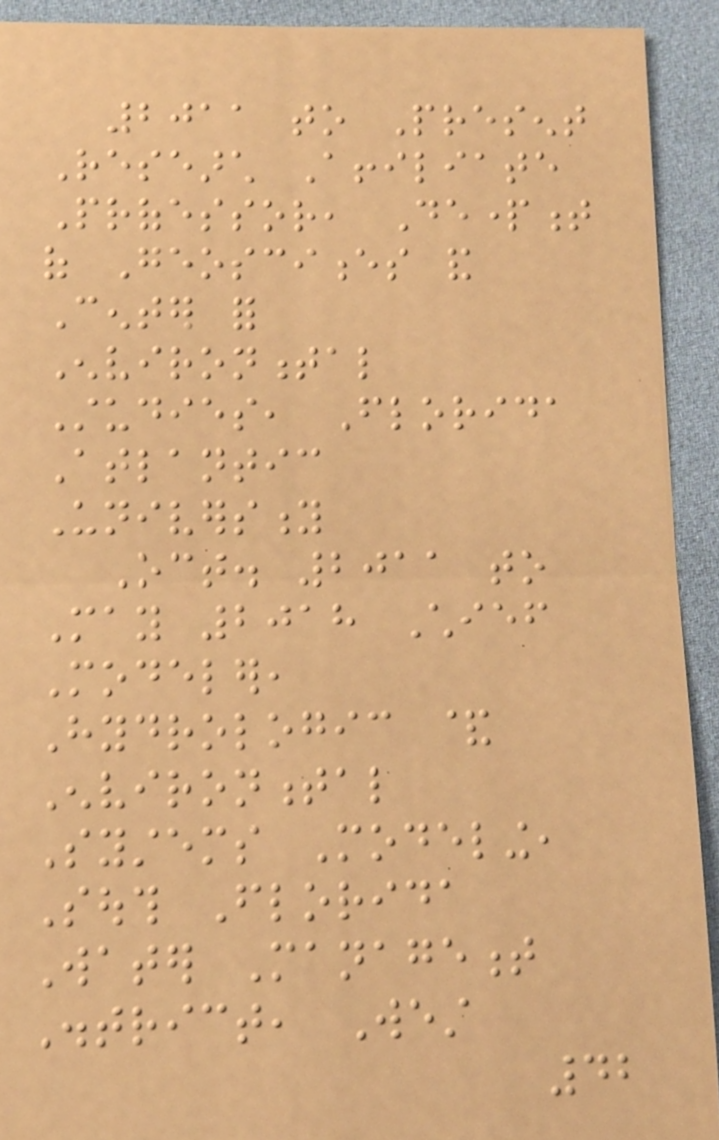2011 to Present
Research Affiliate
Professor, Department
of Geosciences and
Center for
Environmental
Studies, Florida
Atlantic
University
Oct. 2011 to
May 2018 Chief
Modeler,
Hydrologic &
Environmental
Systems Modeling,
South Florida
Water Management
District, West
42
